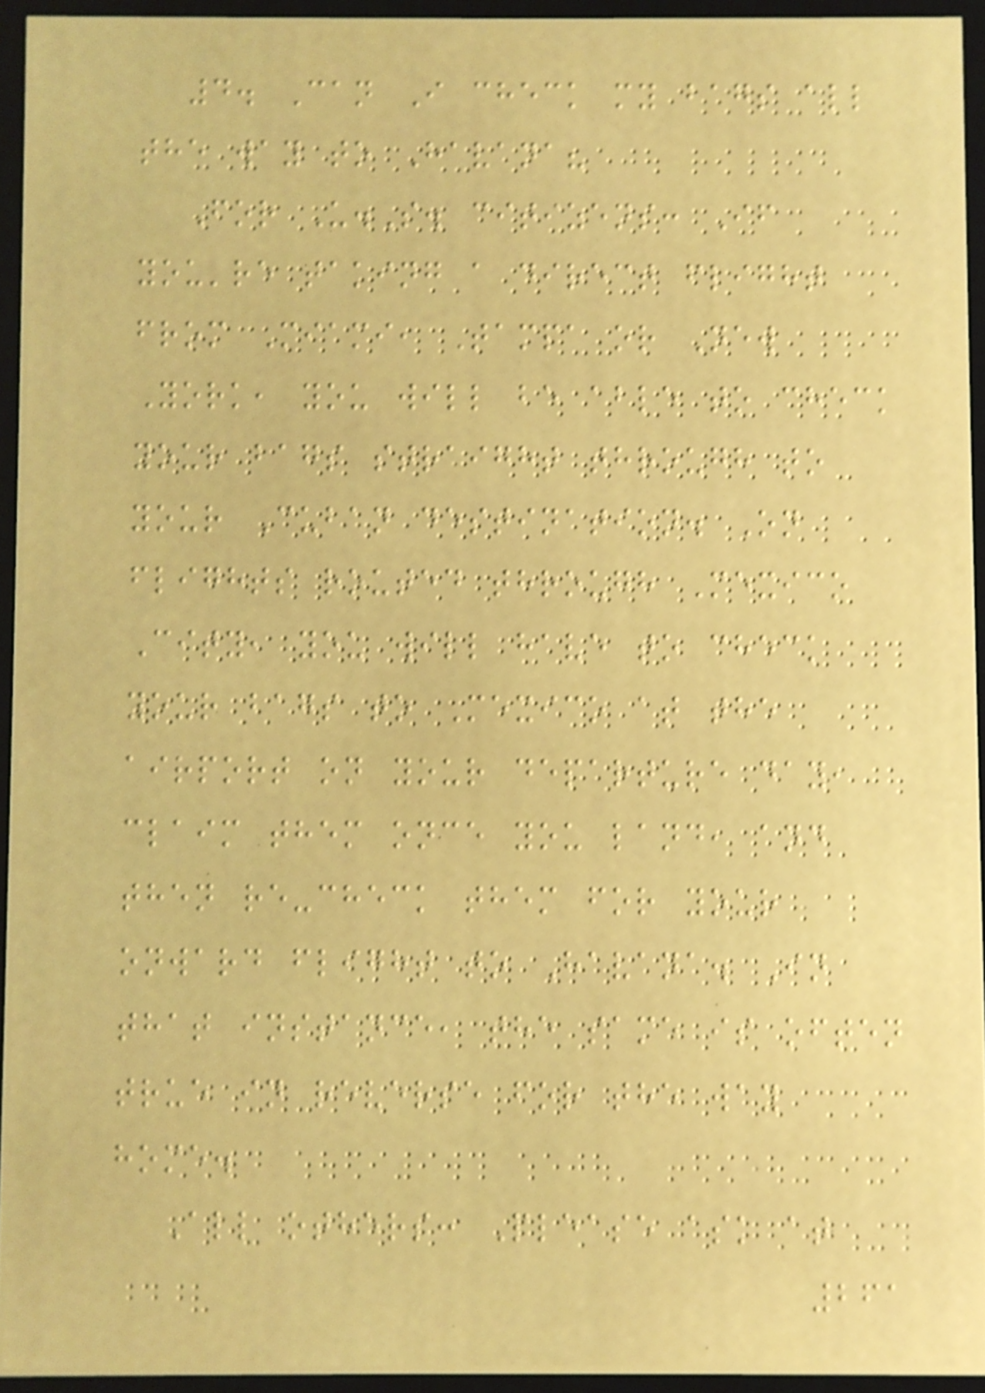4. Can I check my bags all
the way to Havana?
For U.S. citizens: If
you're taking a direct flight
from Miami, Tampa or New
York, you will be able to check
your bags straight through to
your Cuban destination. On
flights routed through Mexico
City, you will have to check
your bags to Mexico at the
airport on your departure day,
claim them once you land, and
then re-check them for your
onward flight to Havana. In
that instance, the same is often
true in reverse for the way
home.
All others: Please ask at
261
